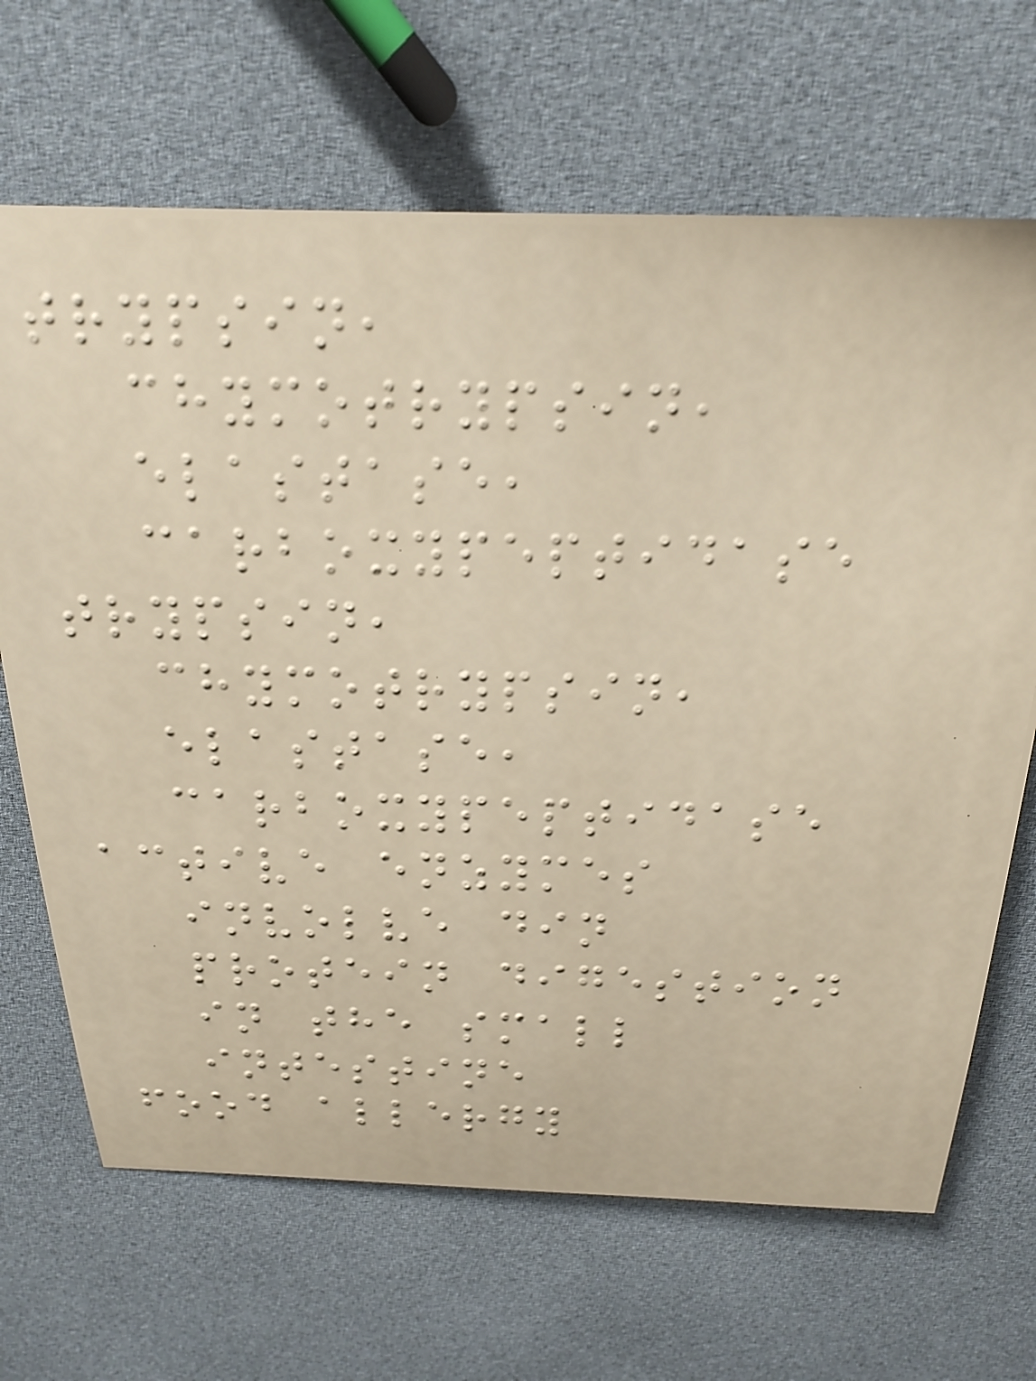trypsin,
chymotrypsin,
elastase,
carboxypeptidase
trypsin,
chymotrypsin,
elastase,
carboxypeptidase
active enzymes
involve din
protein digestion
in the small
intestine
food allergy
